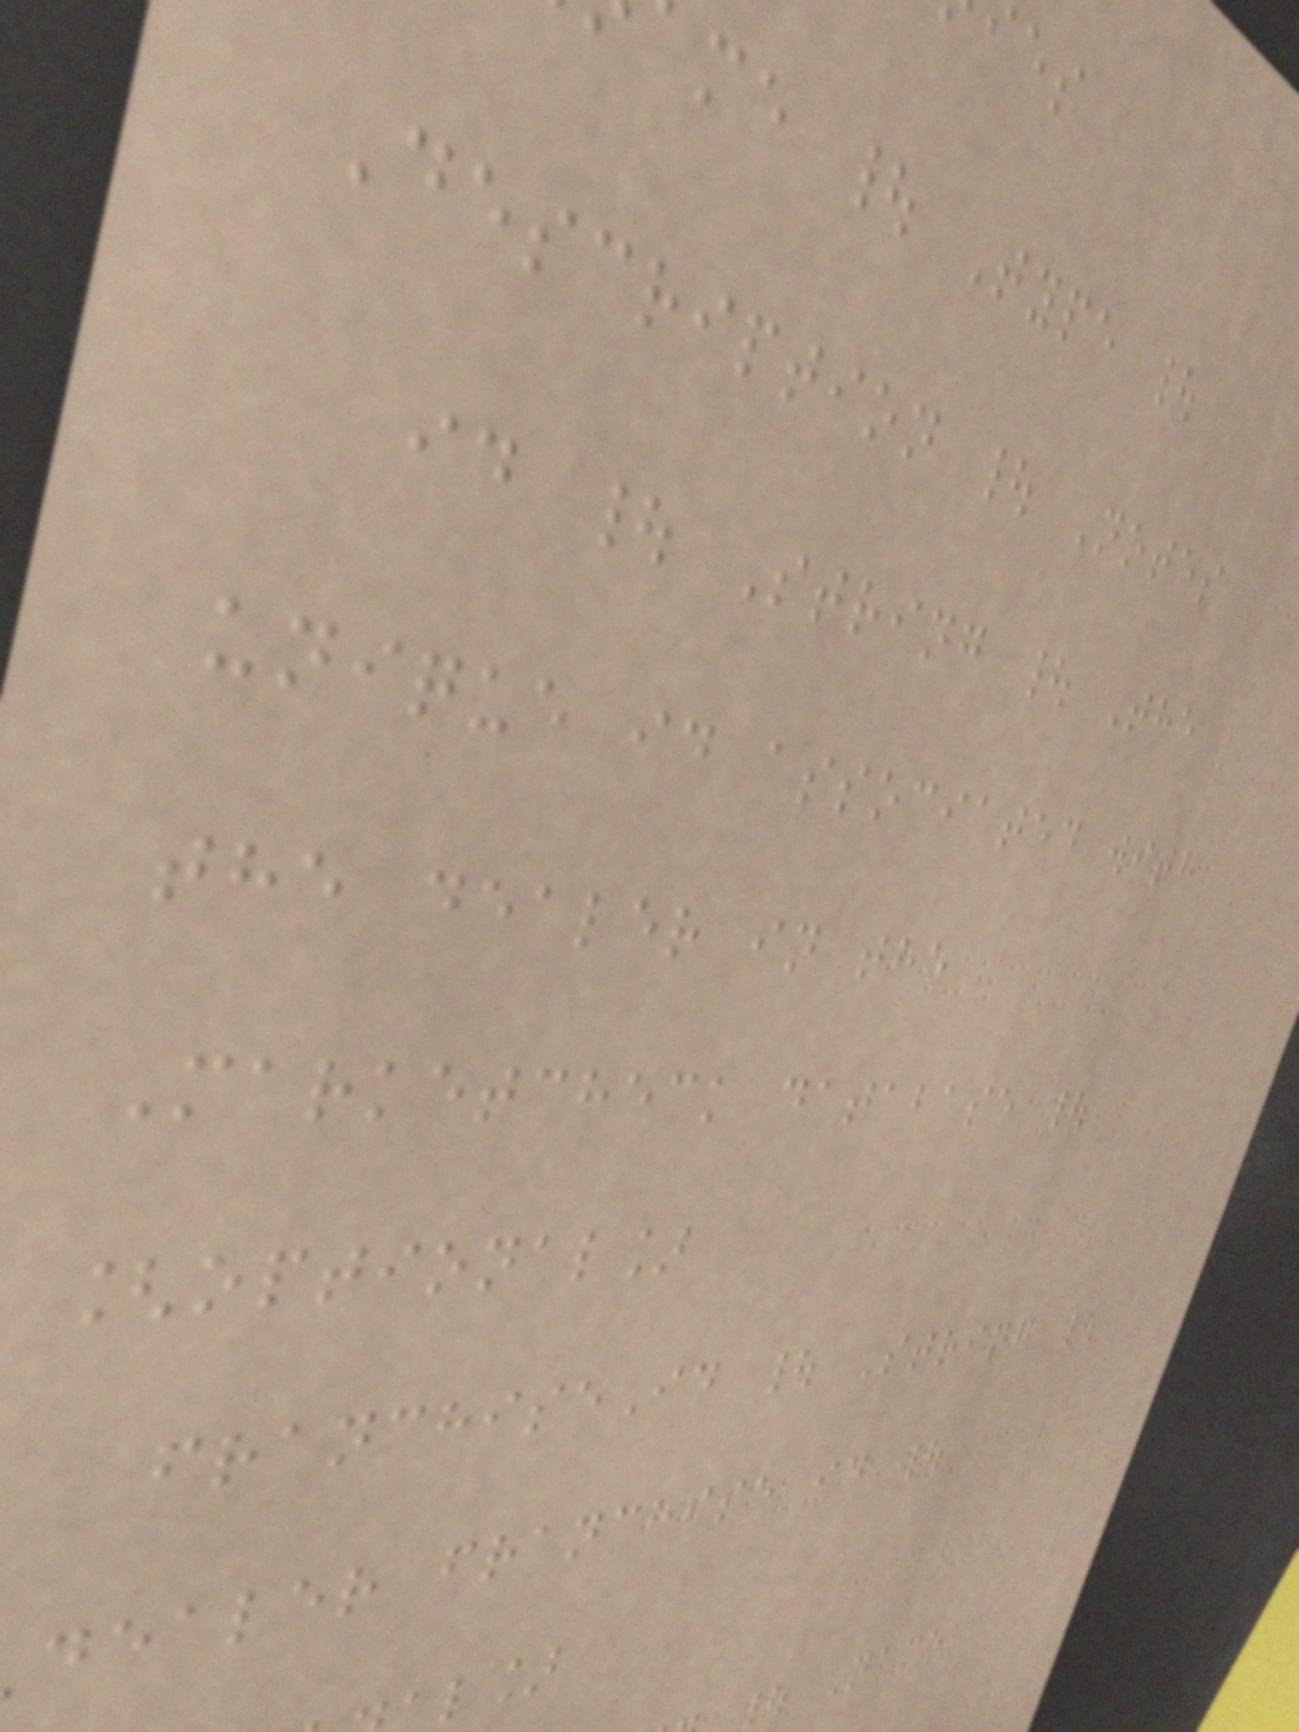me | Type |
Description | Notes
id | String | The
unique id associated with
the dealer in the
Marketcheck database |
[optional]
franchiseId | String |
dealer franchise id |
